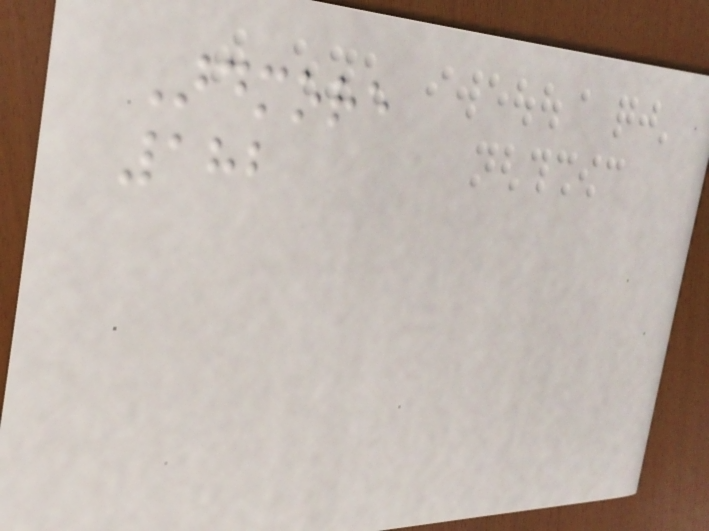Ardmore
182
